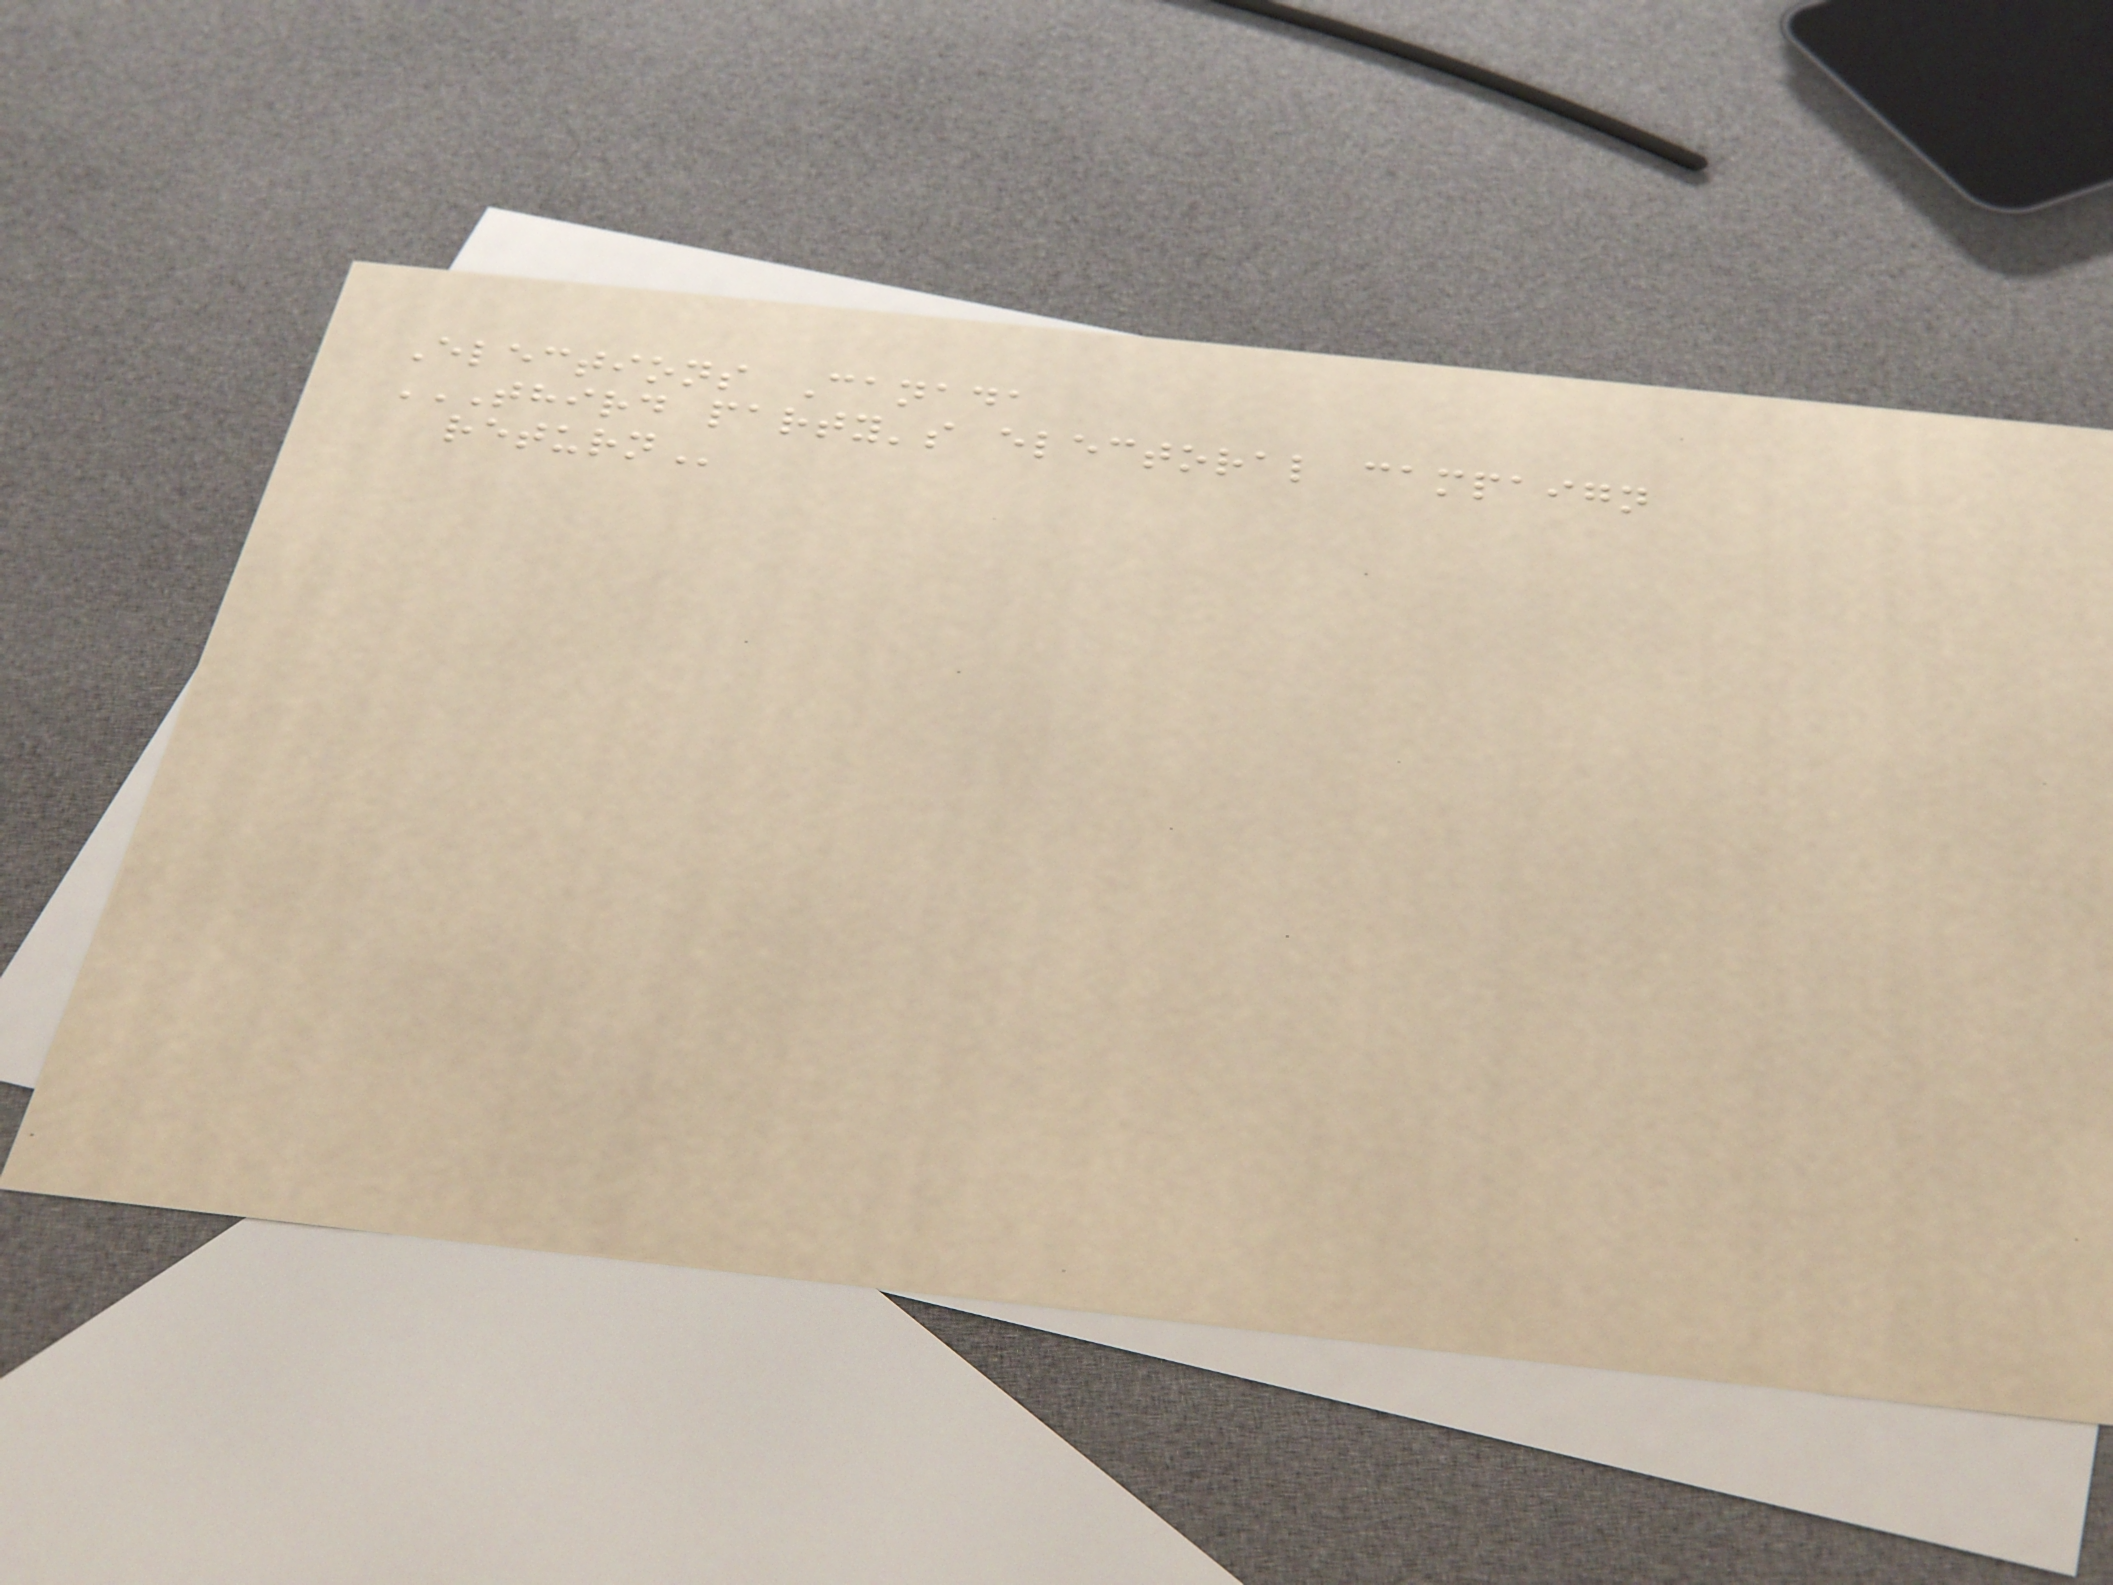Elections Canada
THIRD PARTY'S ELECTORAL CAMPAIGN
RETURN
